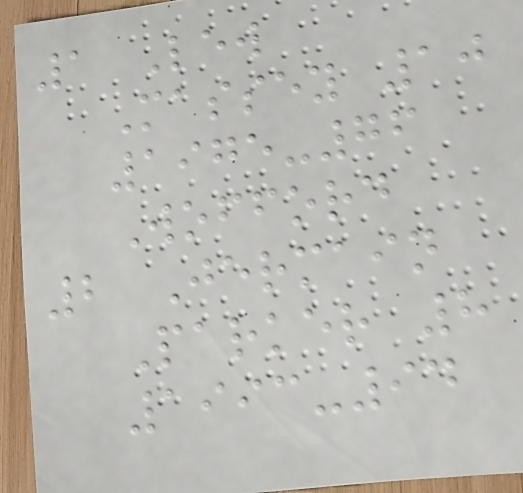1 Lew
Massey 10
1975-76
Wofford
2 Jermain
Parker 8
1993-94
